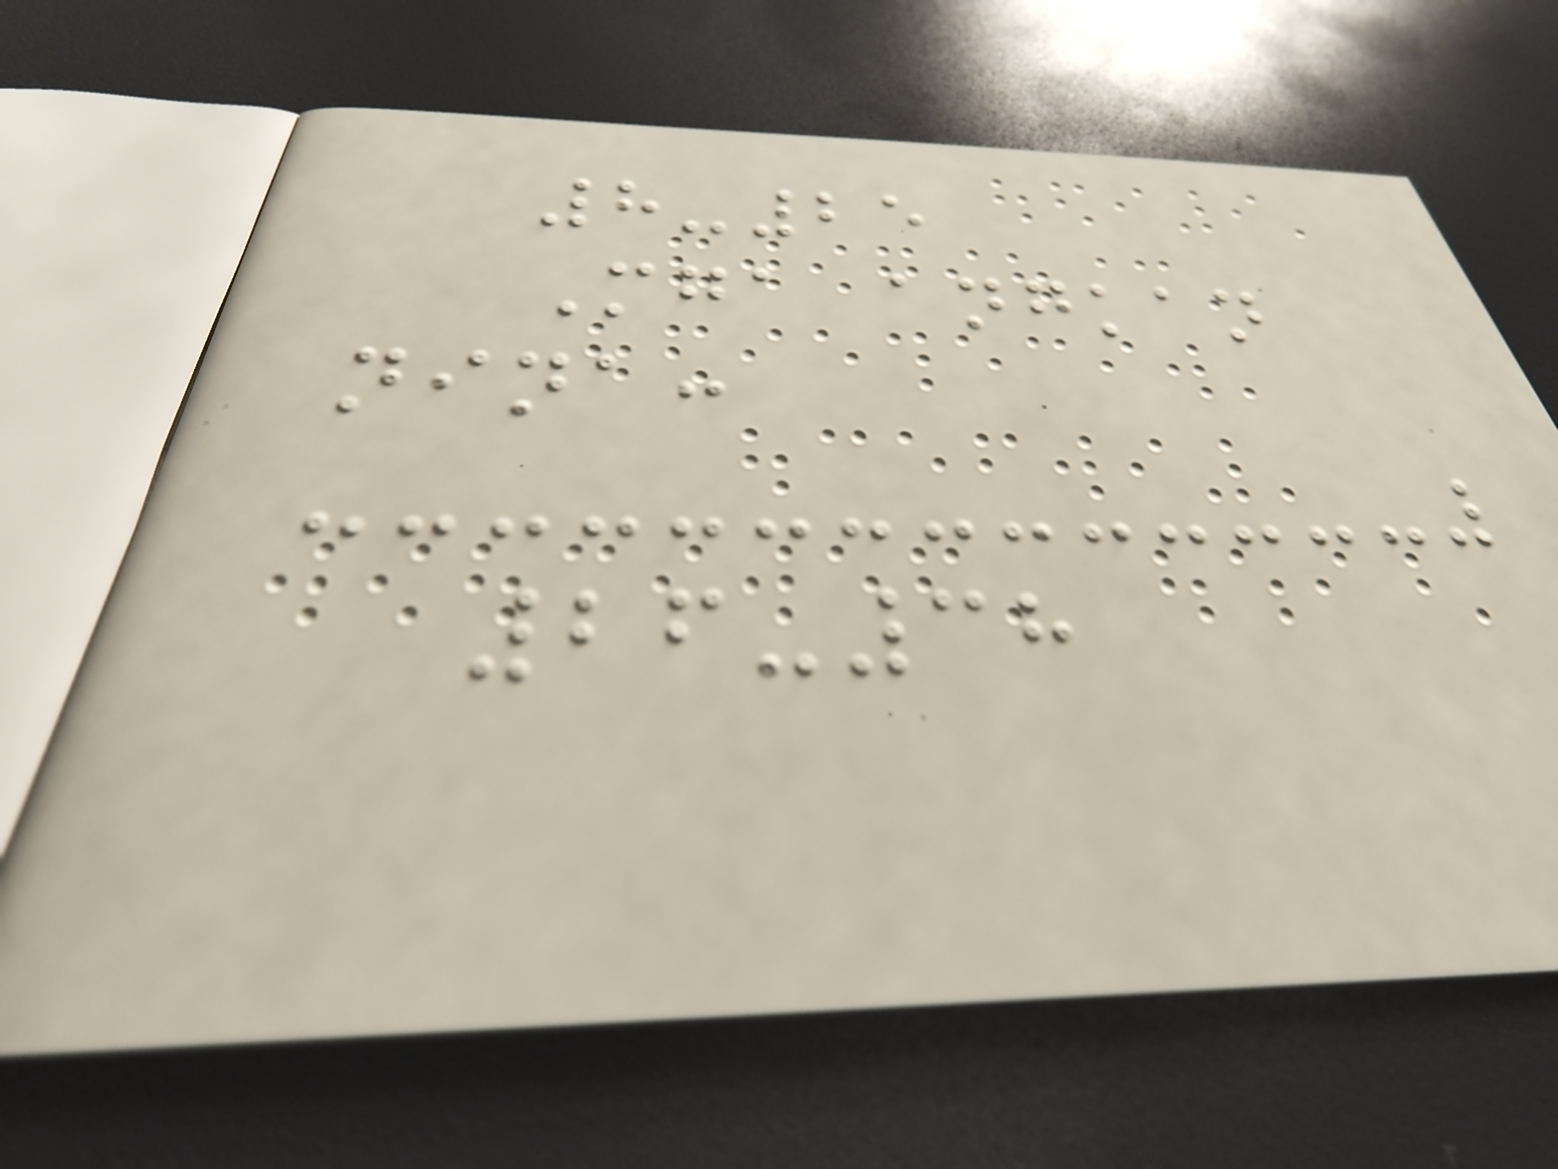8-25
Mga angkan
nina:
26-38
